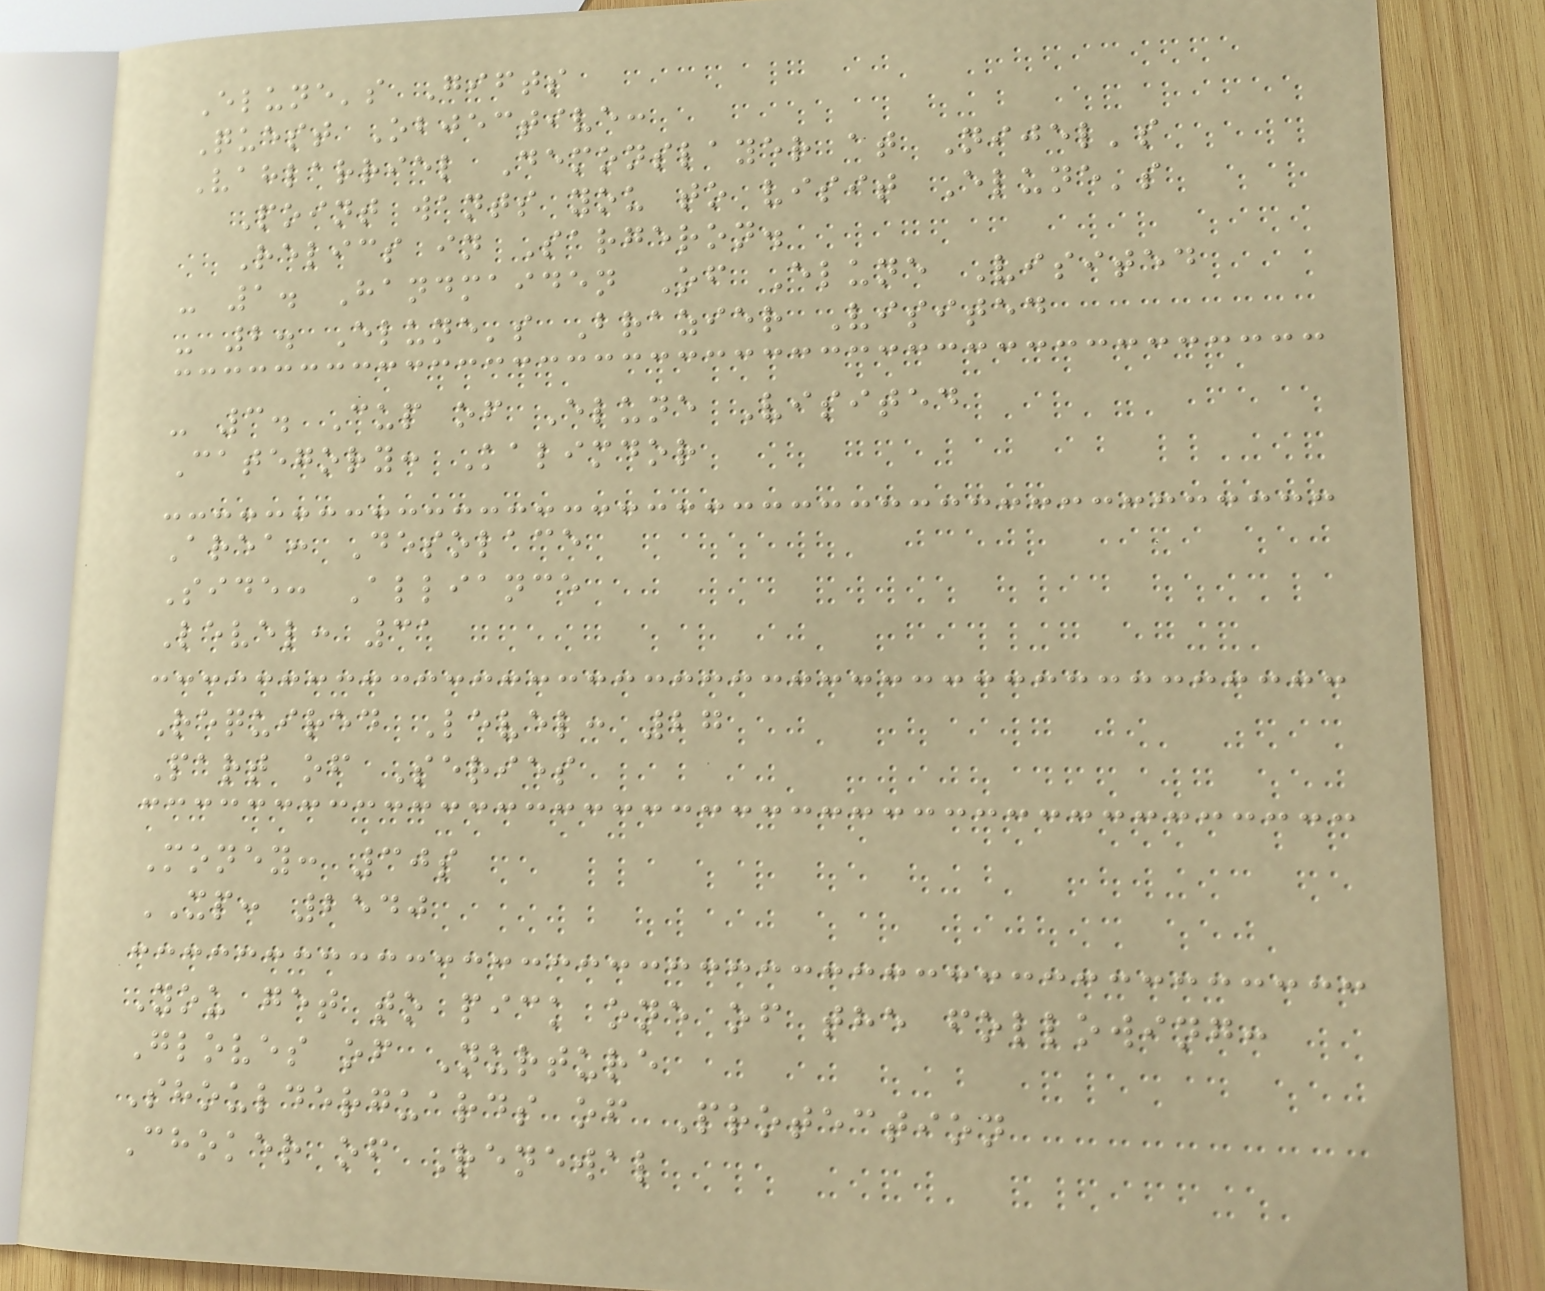Elune's Gifts
Quest Objective:
Vahlarriel Demonslayer at Nijel's
Point wants you to visit Elune's
Relics in Sargeron.
- 1. Handmaiden Of Elune Visited
- 2. Elune's Brazier Visited
- 3. Cup of Elune Visited
Category: Kalimdor
Area: Desolace
Side: Alliance
Level: 31
Required Level: 27
Part of Series
Money: 30s
XP: 2540
You get to pick one of the following:
Gloves of Nurture
Shoulderguards of Protection
Choker of Renewal
